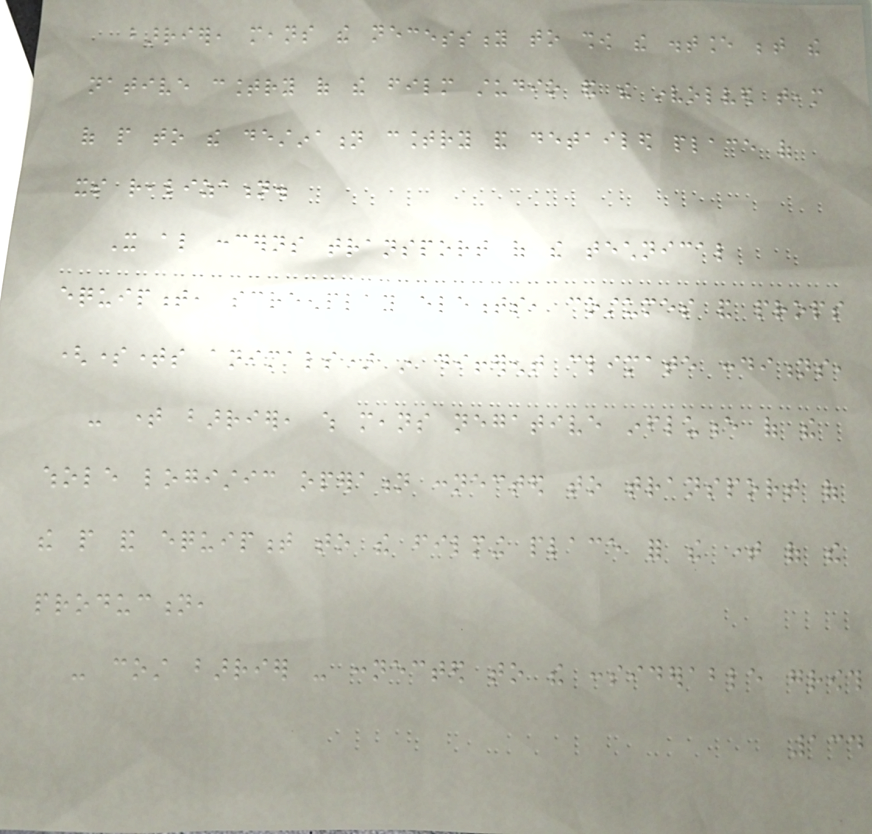barrier, means the necessity to show the distance between the
native country of the film studio and the involved team
of people to the destination country and detailed place of
its realization.
It also concerns transport of the technical
equipment, screenplay elements, costumes and props
(sometimes animals) in different climate conditions,
- time barrier, which means negative influence of the
whole logistic operation connected to transport of
the people and equipment to the filming place for the time of the
production,
- cost barrier - connected to the considerable growth
134
